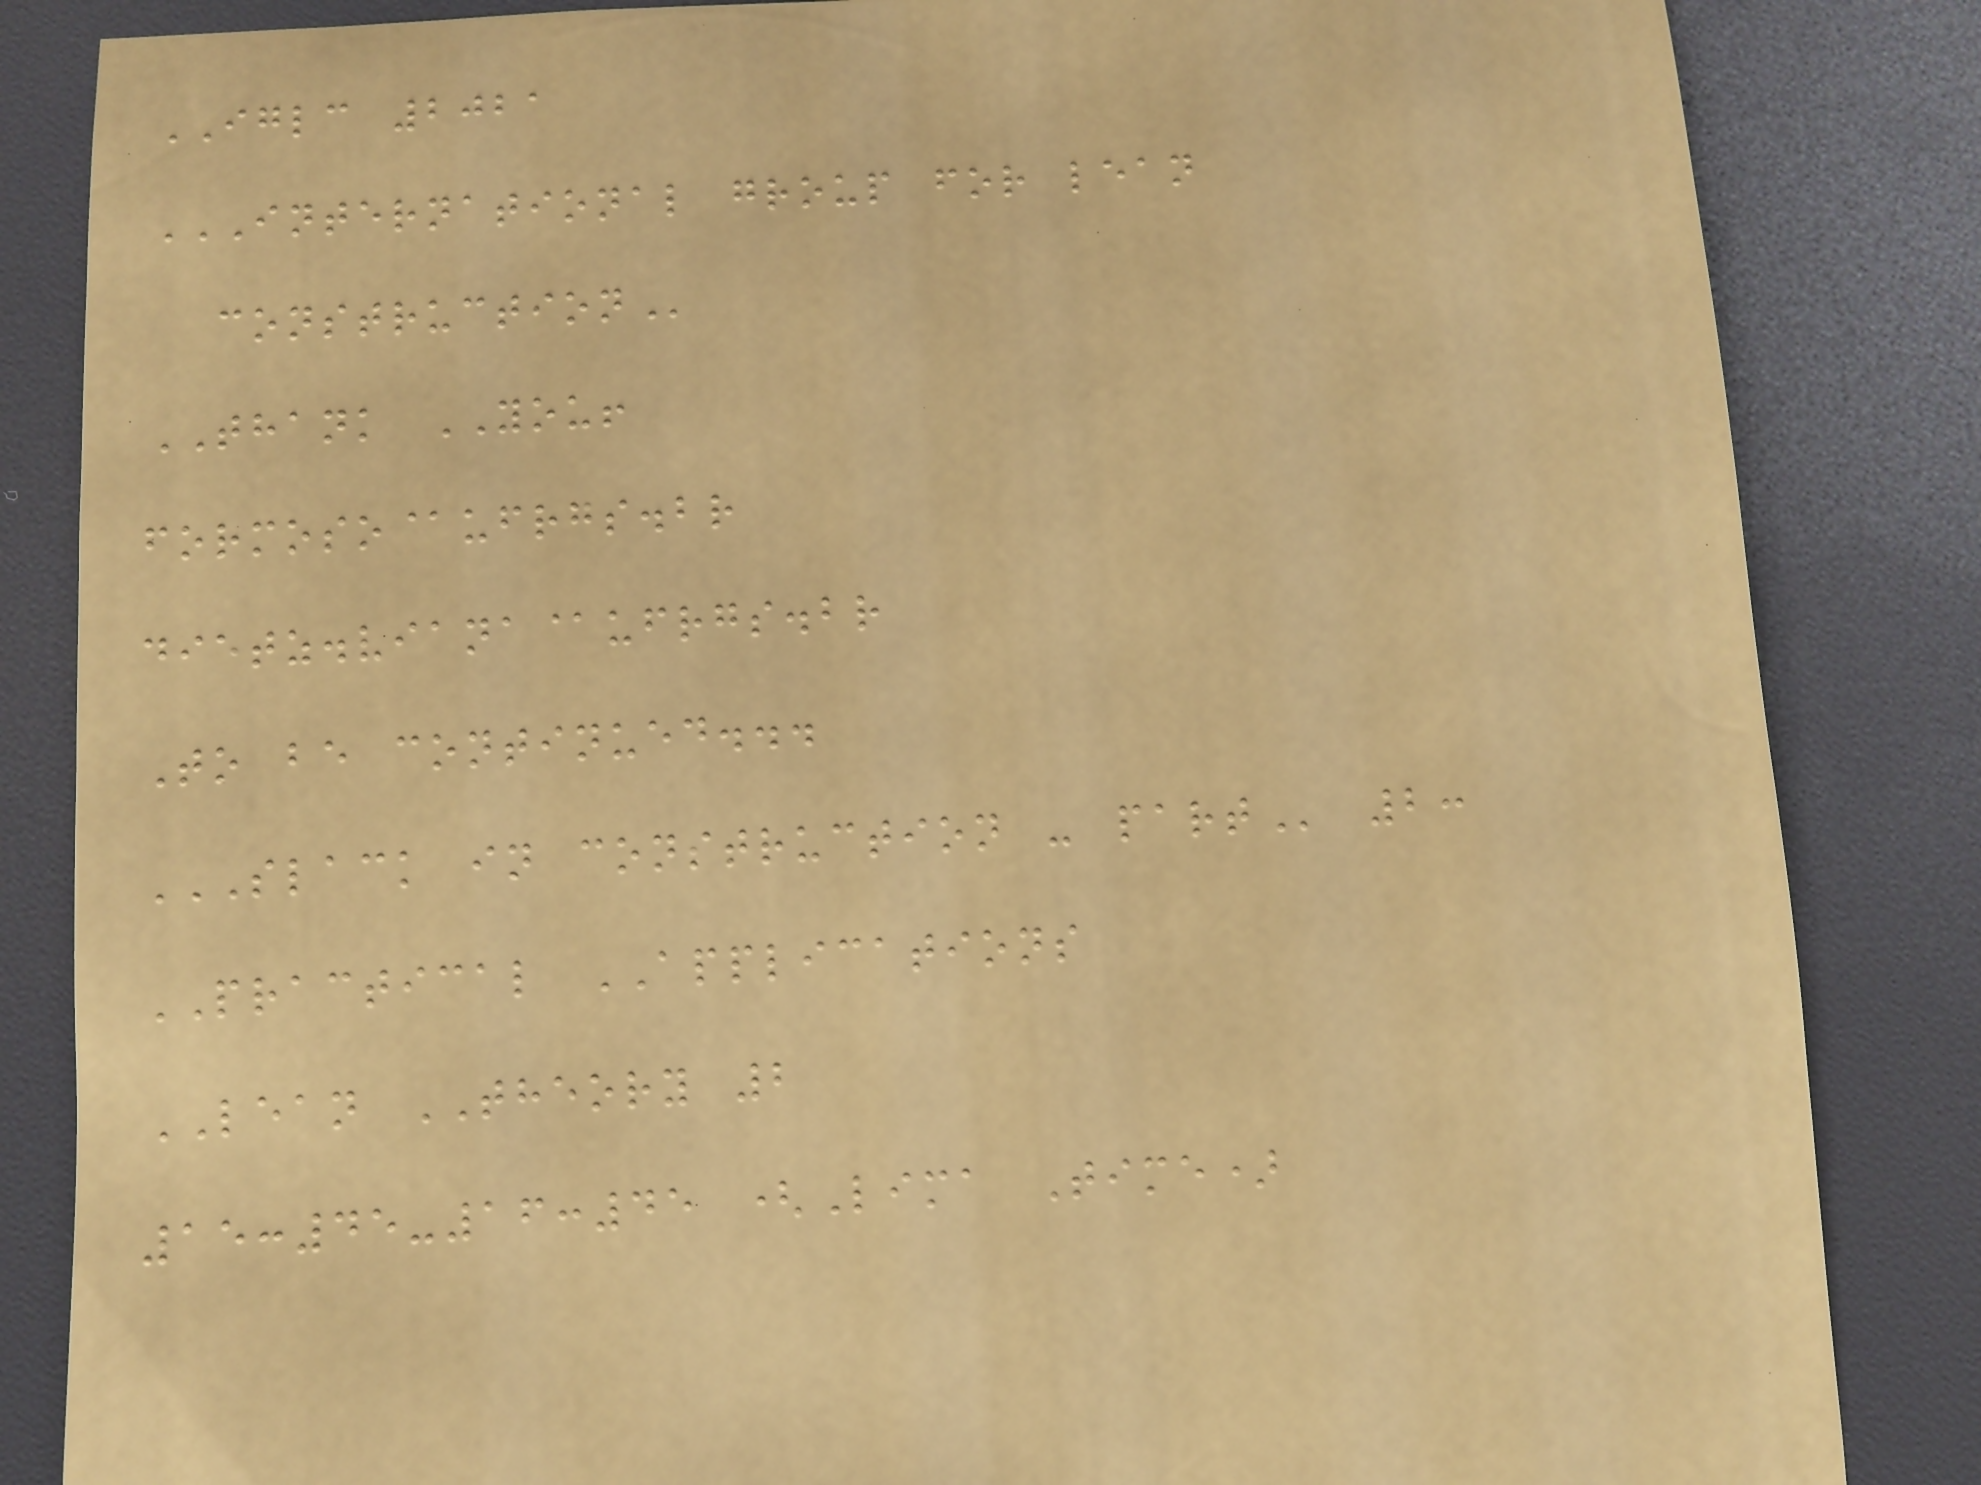IGLC 2021
INTERNATIONAL GROUP FOR LEAN
CONSTRUCTION
THANK YOU!
formoso@ufrgs.br
dietz.viana@ufrgs.br
To be continued...
SLACK IN CONSTRUCTION - PART 2:
PRACTICAL APPLICATIONS
LEAN THEORY 2
15:45-16:45 (Lima Time)
